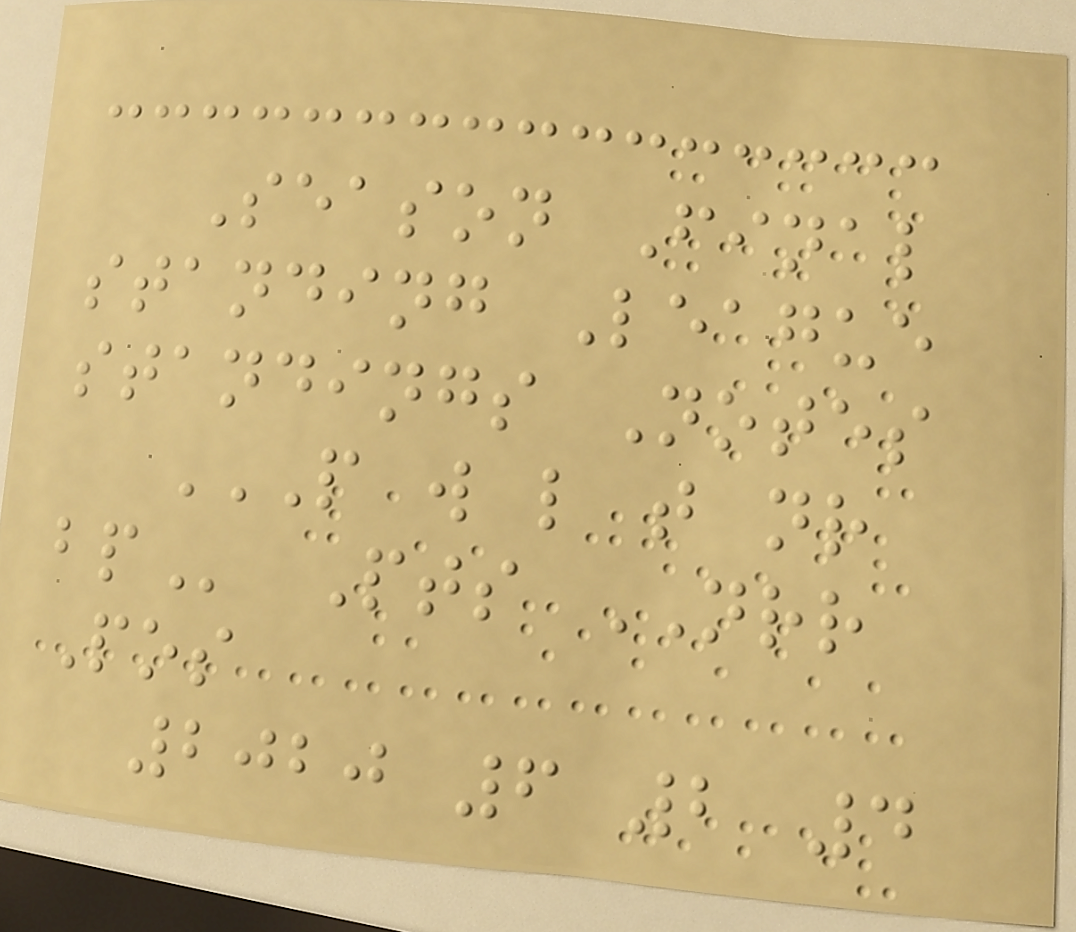Season Final
standing League
standings Notes
P W L T NR
BP Pts NRR
Pos
2020 6 2 4
